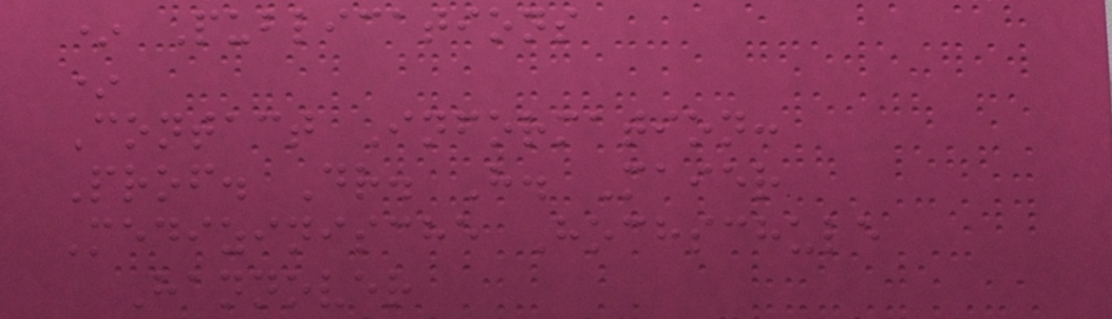* Publications
*
Contact Information:
Prof. Dr. H. Maier
Medizinische Hochschule
Hannover
